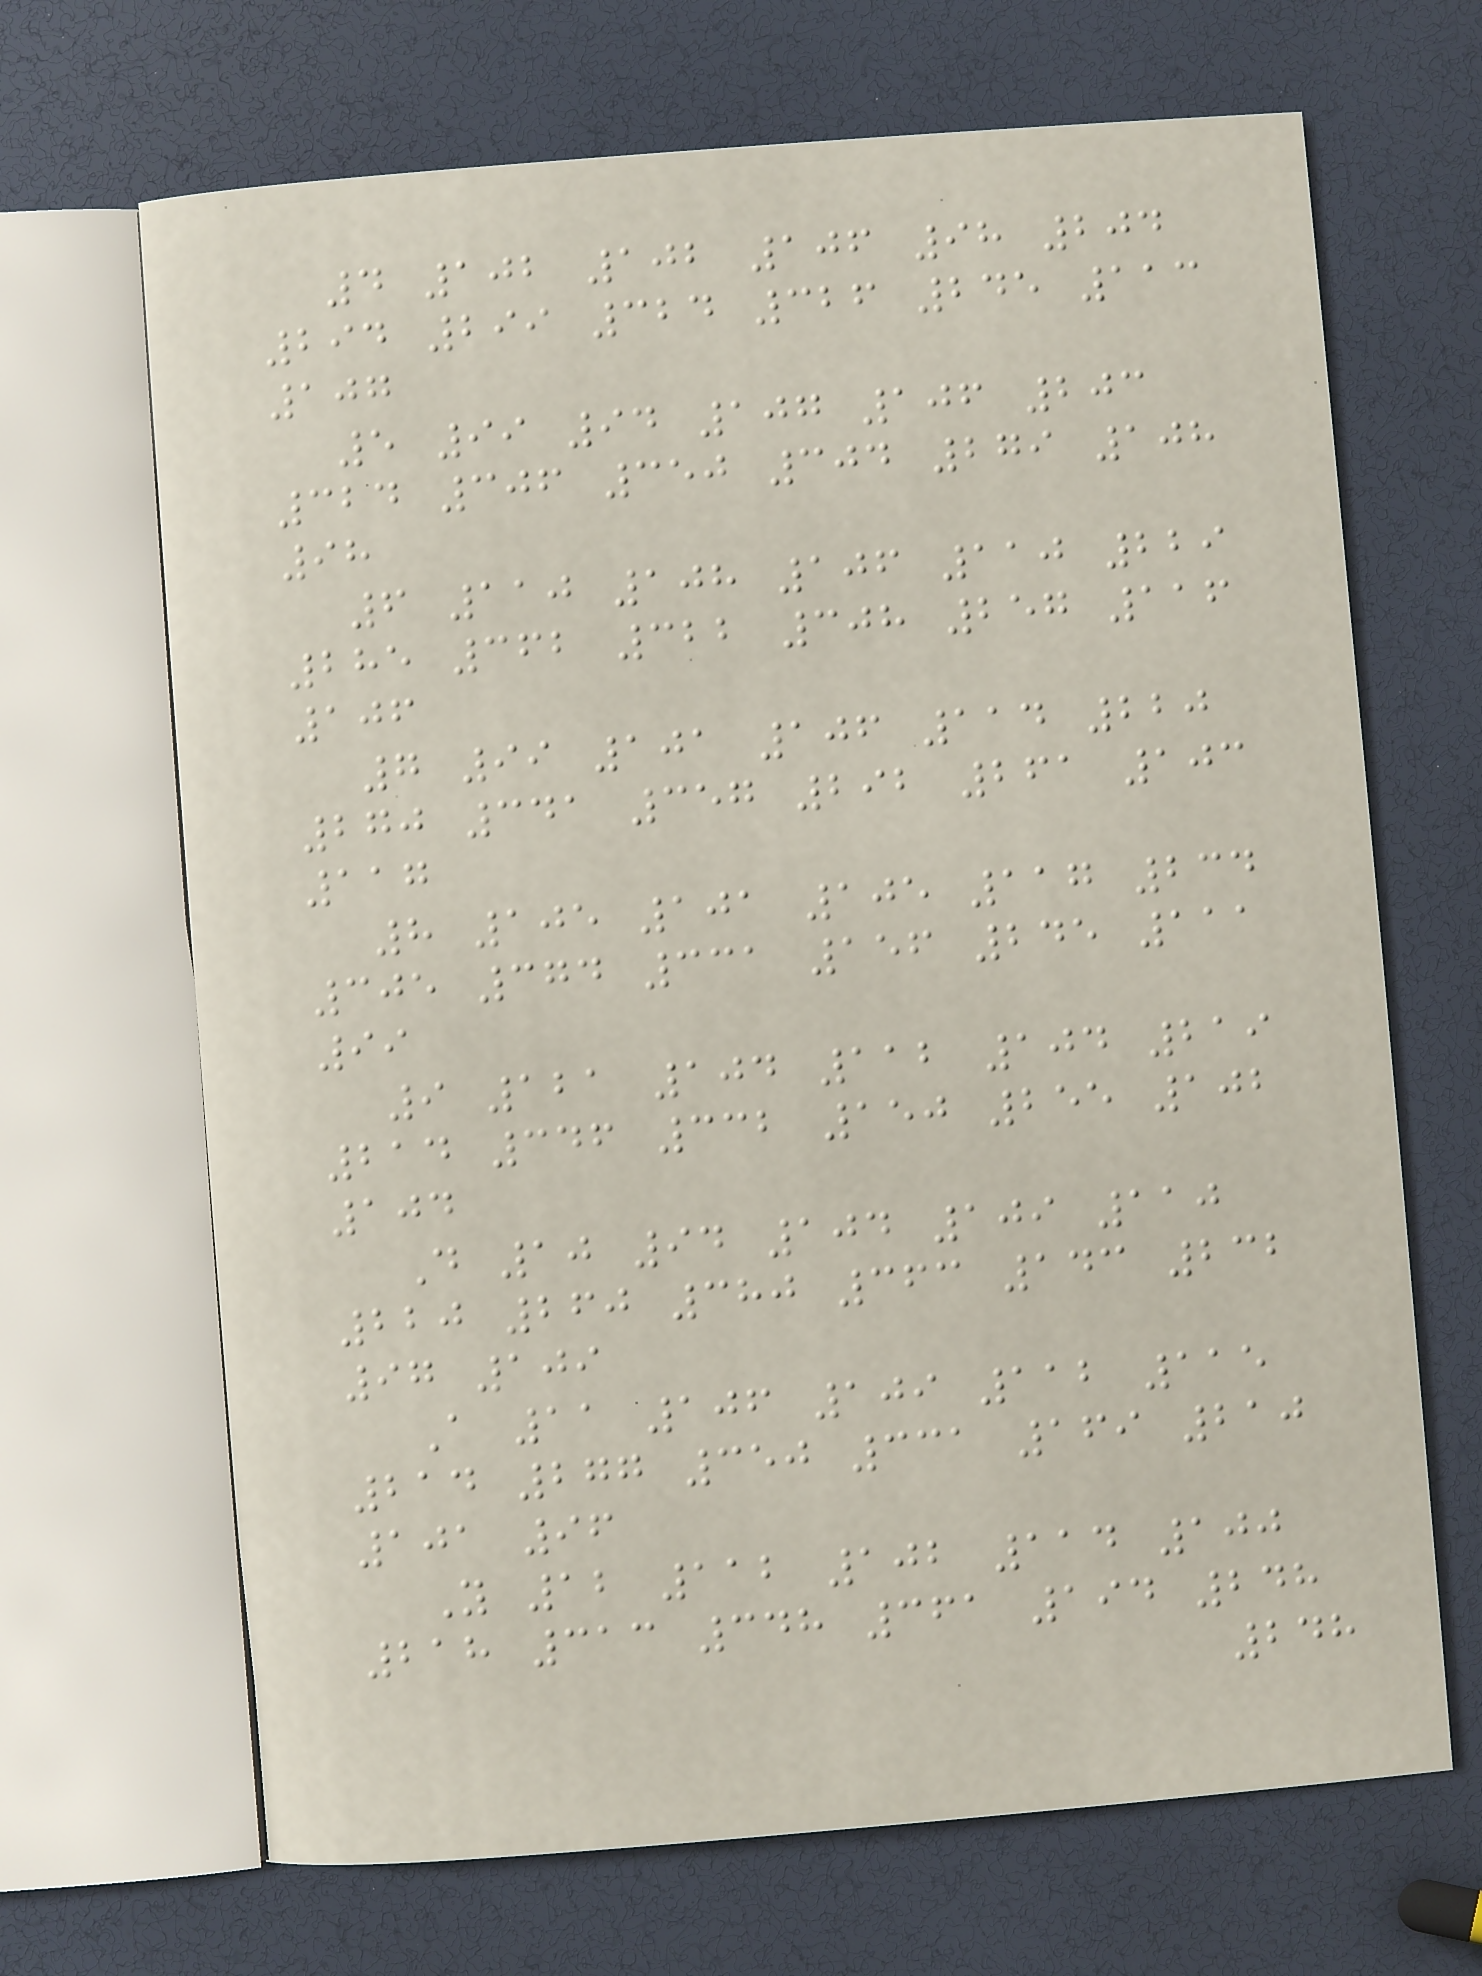4 102 102 106 98 204
294 299 324 326 245 113
107
5 99 94 107 106 203
324 306 350 304 279 108
98
6 110 108 106 110 229
285 362 322 308 257 116
106
7 99 101 106 114 220
270 341 357 292 261 103
117
8 105 101 105 117 234
305 374 331 156 245 111
99
9 121 104 112 104 219
214 346 332 150 255 102
104
D 10 94 104 109 110
220 260 380 363 143 232
97 109
A 11 106 109 112 115
214 277 350 331 169 210
101 96
Y 12 112 102 114 100
218 313 348 361 194 248
248
